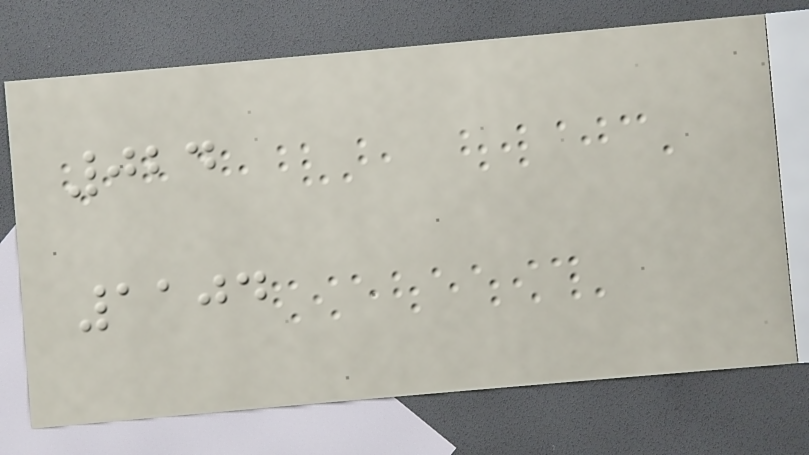024
1104
